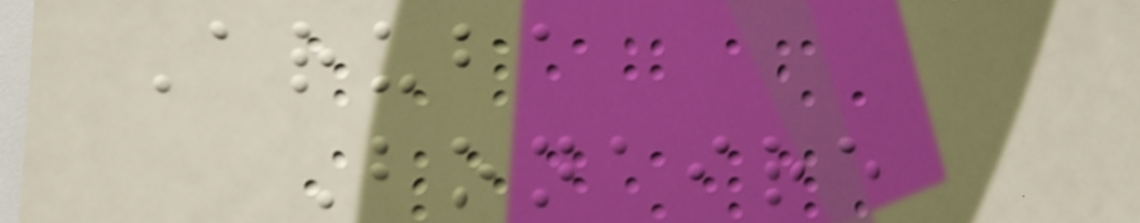Aruba
Bonaire
